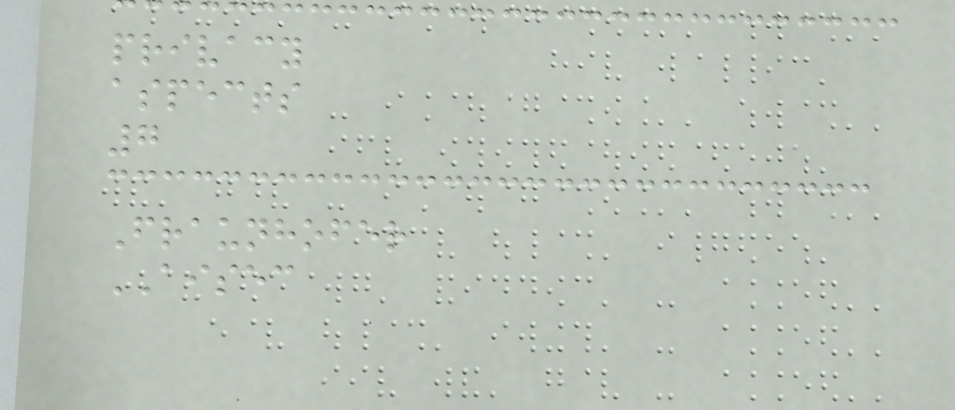privacy
aspects
7
Fraunhofer
AISEC
